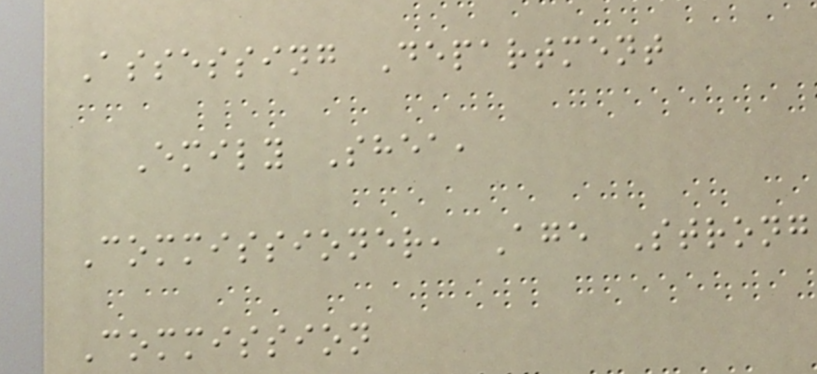Assessing Department
Emily Shea,
Commissioner, Age Strong
Commission
